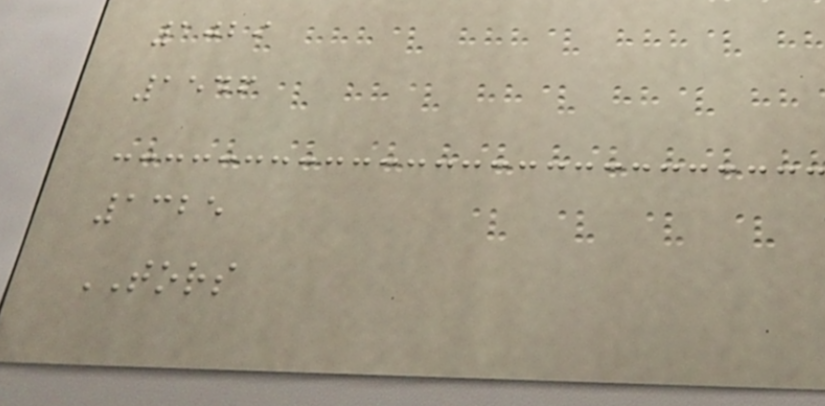1029
1546
1325
TORS
